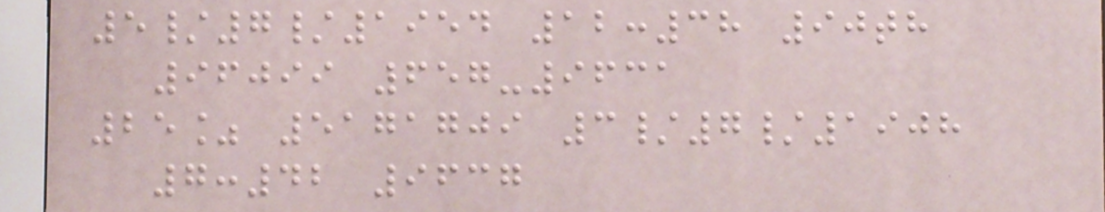5/7/1954 12:38 90th
96099 657-9631
25% 5171709 3/7/1908
7:42 9637
